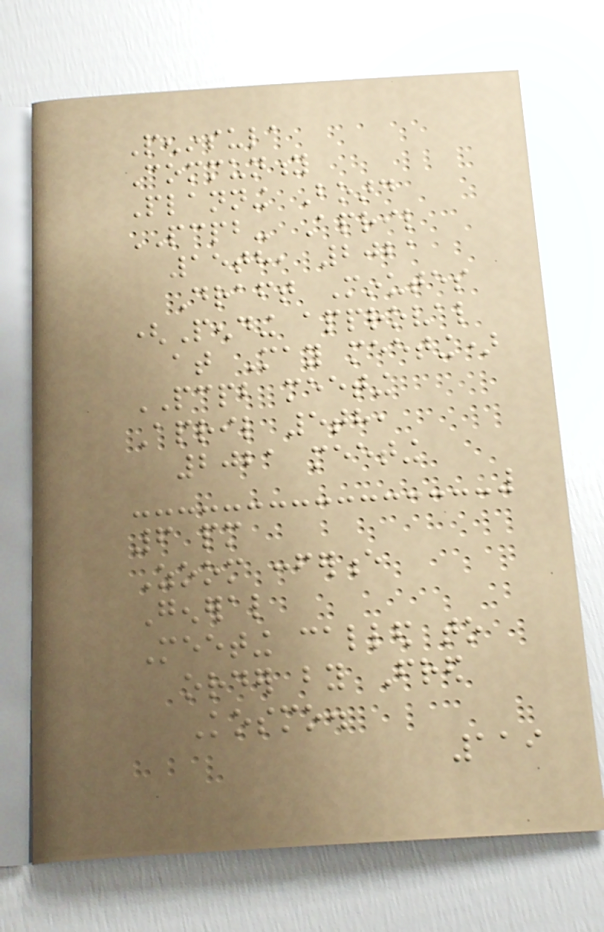Peninsula
Community
Planning Board
PCPB- April
15th, 2021
Draft Minutes
(Pending approval
at May meeting)
PCPB meeting
April 5th,
2021 meeting
6 pm
Zoom conference
General
Meeting called to
order by Fred
Kosmo.
119
